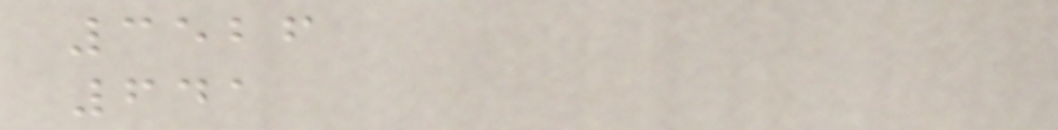3526
641
